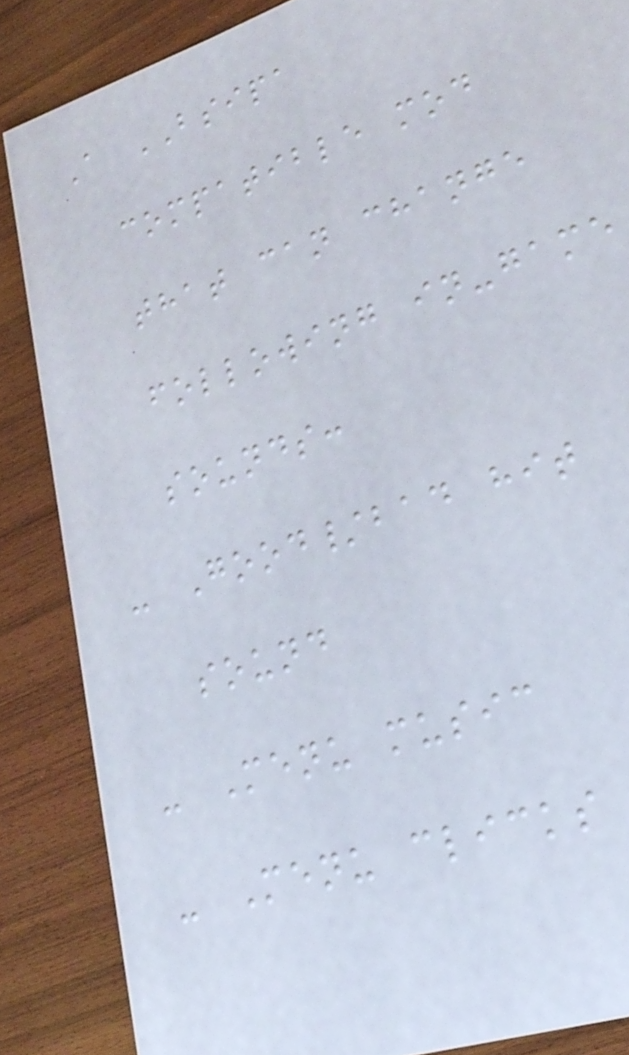A BSIPA
compatible mod
that can change
following in-game
sounds:
- Good/bad hit
sound
- Menu music
- Menu clicks
